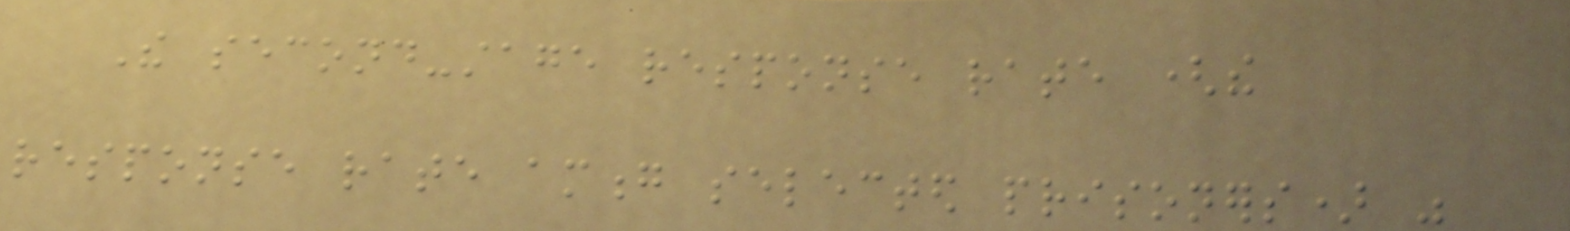The second-stage response rate (the
response rate among selected prisoners) was
